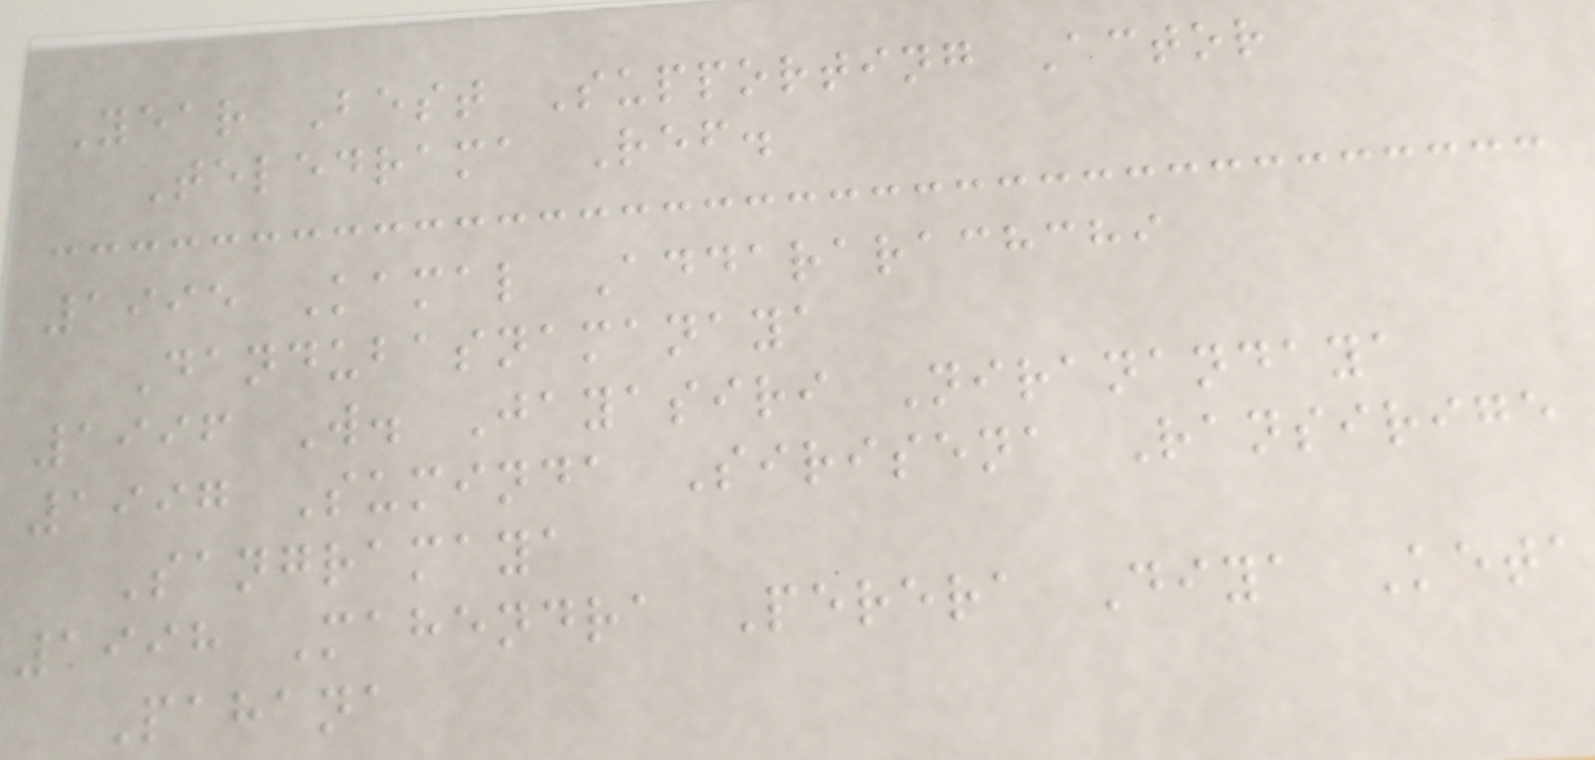Year Best Supporting Actor
Teledrama Ref.
1995 Kamal Addararachchi
Dandubasnamanaya
1996 W. Jayasiri Niranandaya
1997 Suminda Sirisena Ransirige
Sangramaya
1998 Mahendra Perera Diya Keta
Pahana
